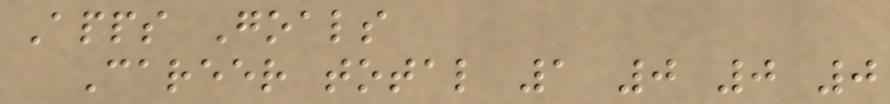Apps Goals
Career total 1 0 0 0
